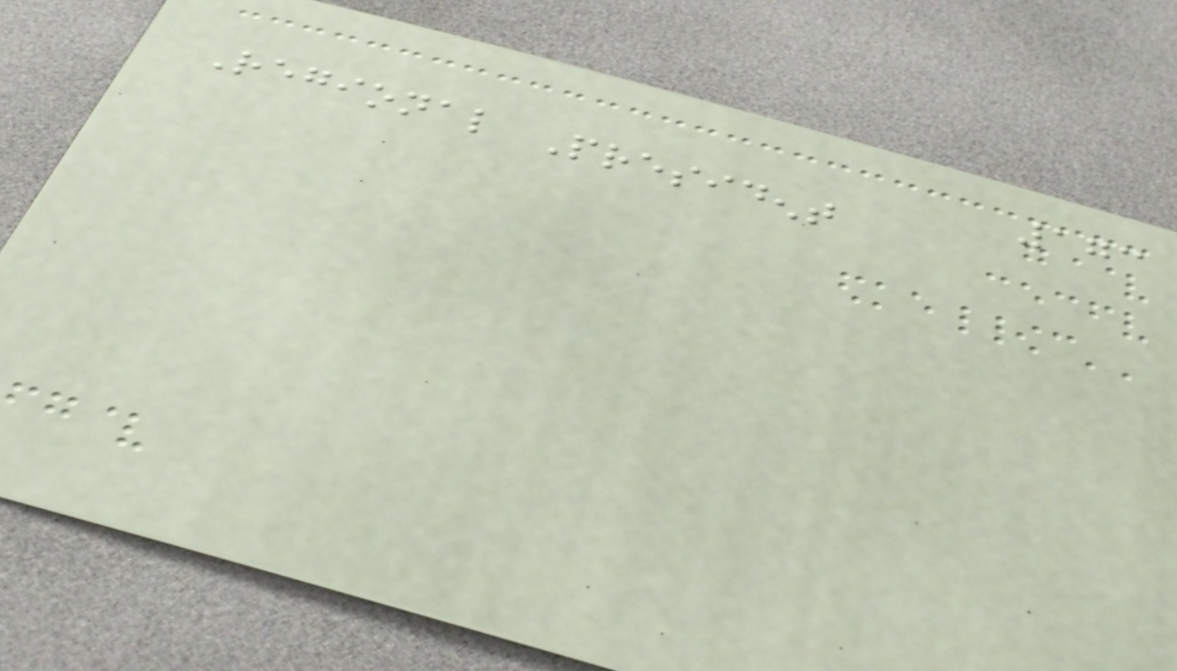173
Regional President
